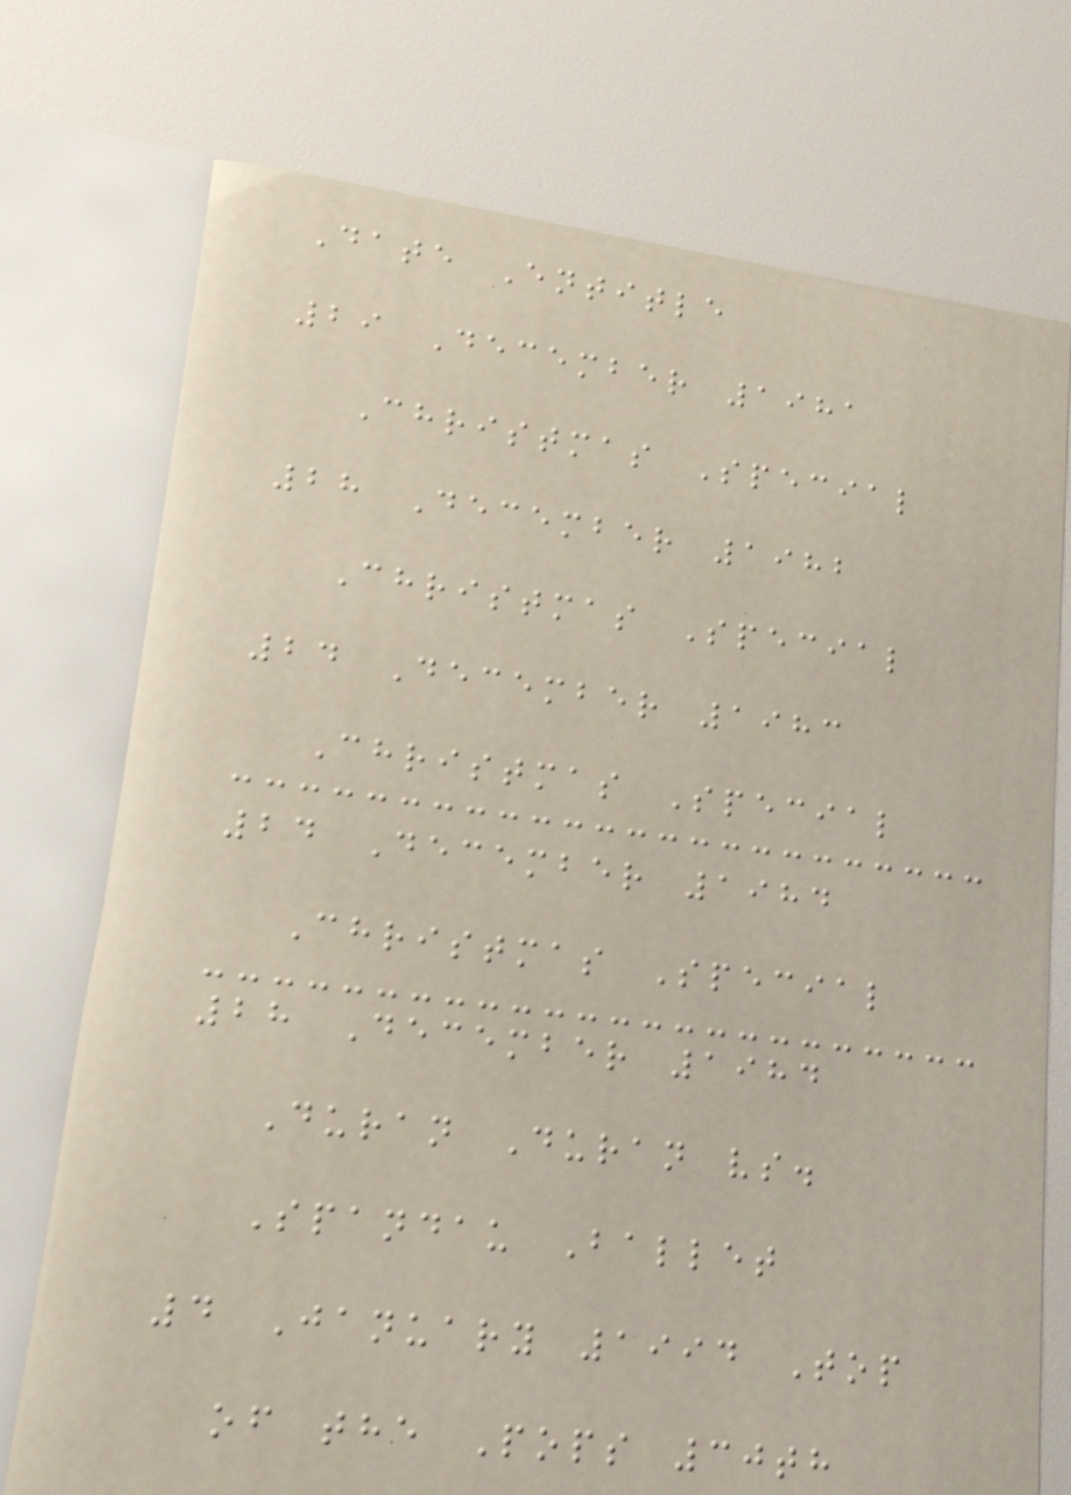Date Entitle
29 December 1981
Christmas Special
28 December 1982
Christmas Special
24 December 1983
Christmas Special
24 December 1984
Christmas Special
28 December 1984
Duran Duran vs.
Spandau Ballet
4 January 1994 Top
of the Pops 30th
